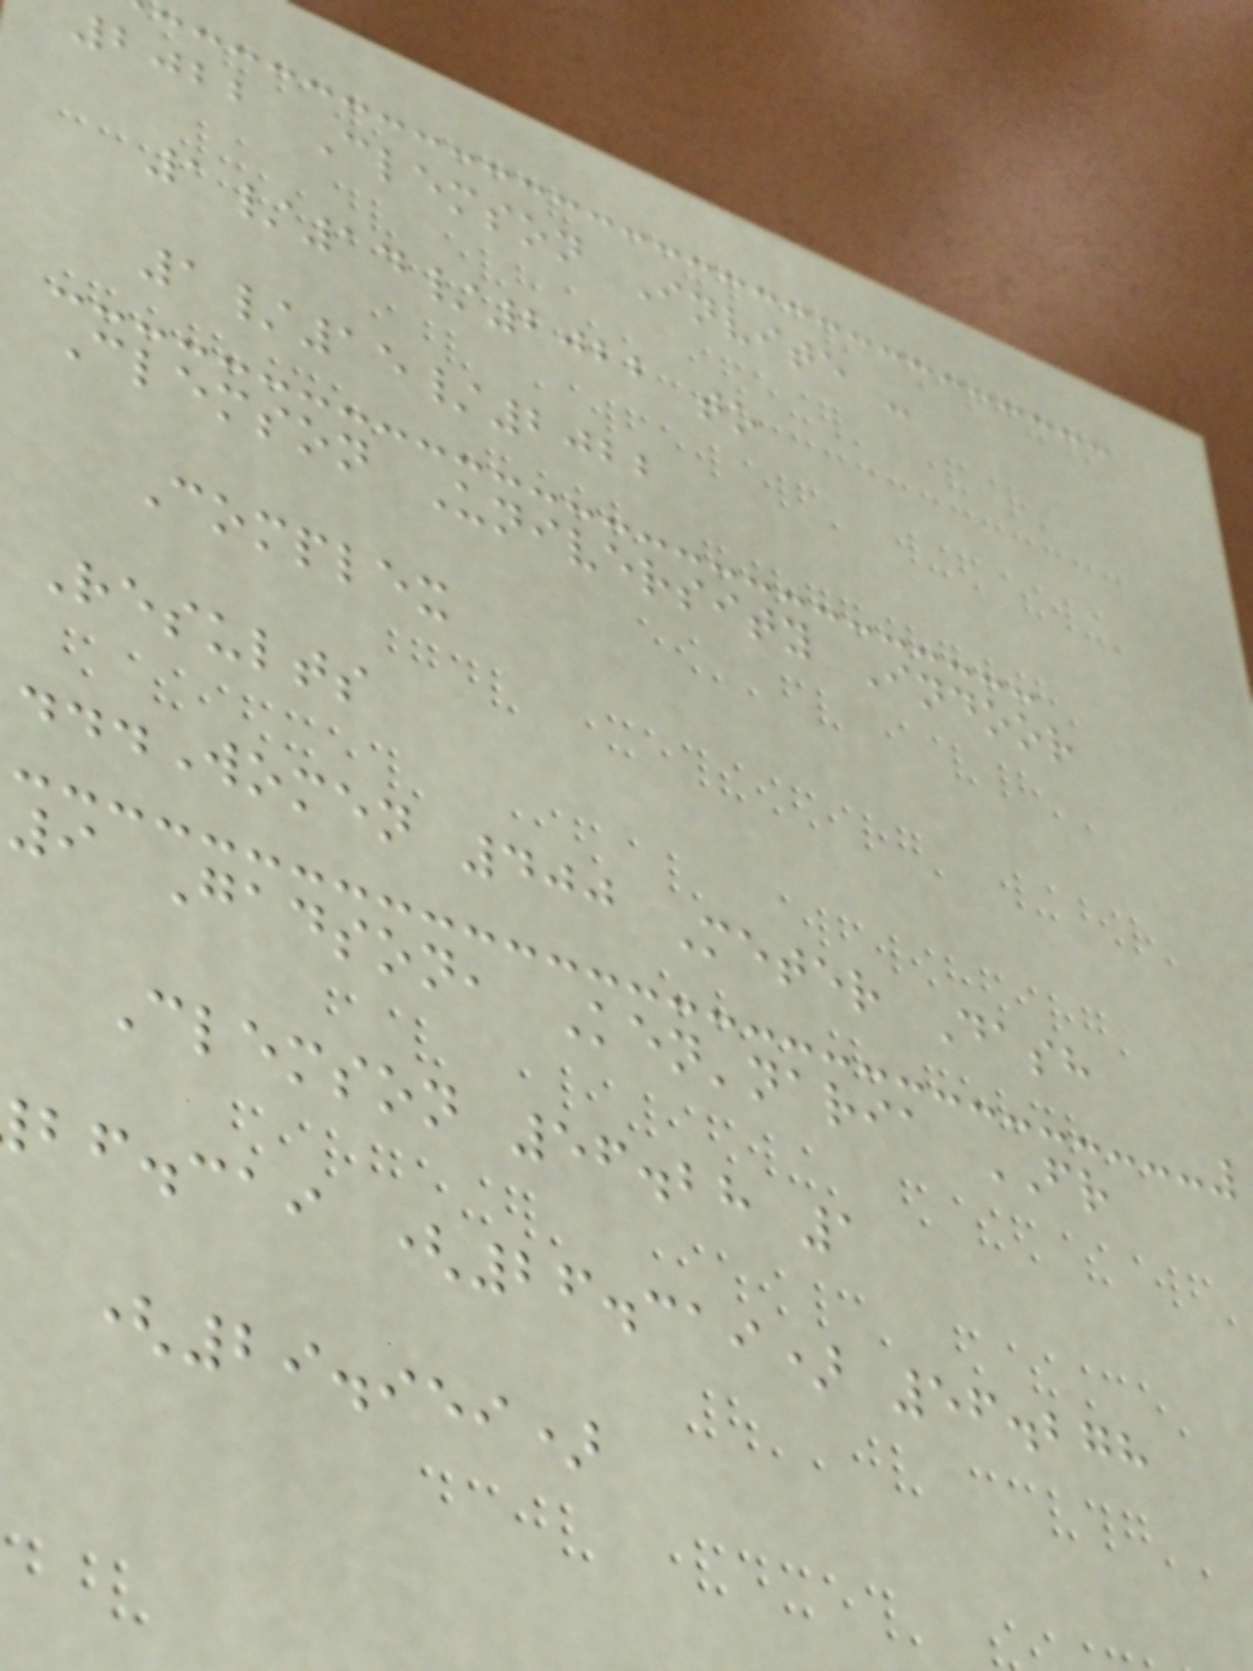2022 Clemson Invite -
1/14/2022 to
1/15/2022
Clemson University Indoor
Complex
Results
...Women 400 Meter Dash
9 Gadson, Ken'naria FR
Clemson 56.28 1
bf.cai (26.319) 56.278
(29.959)
